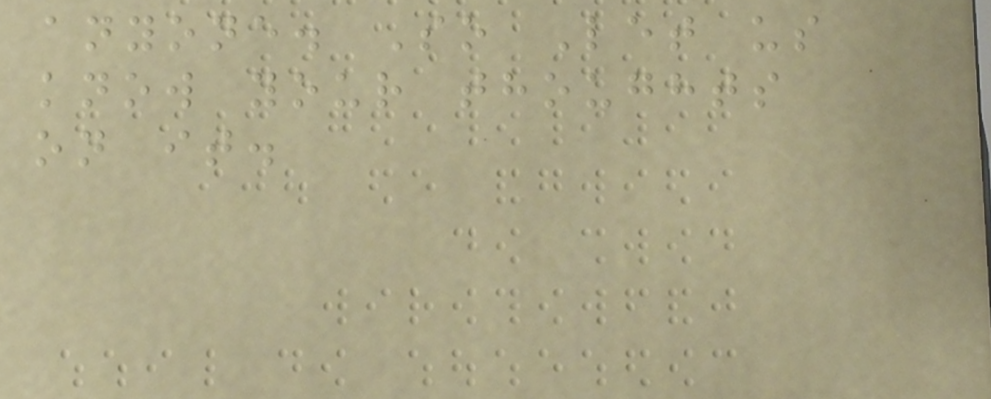anyone. So Let us
know your thoughts
on it.
